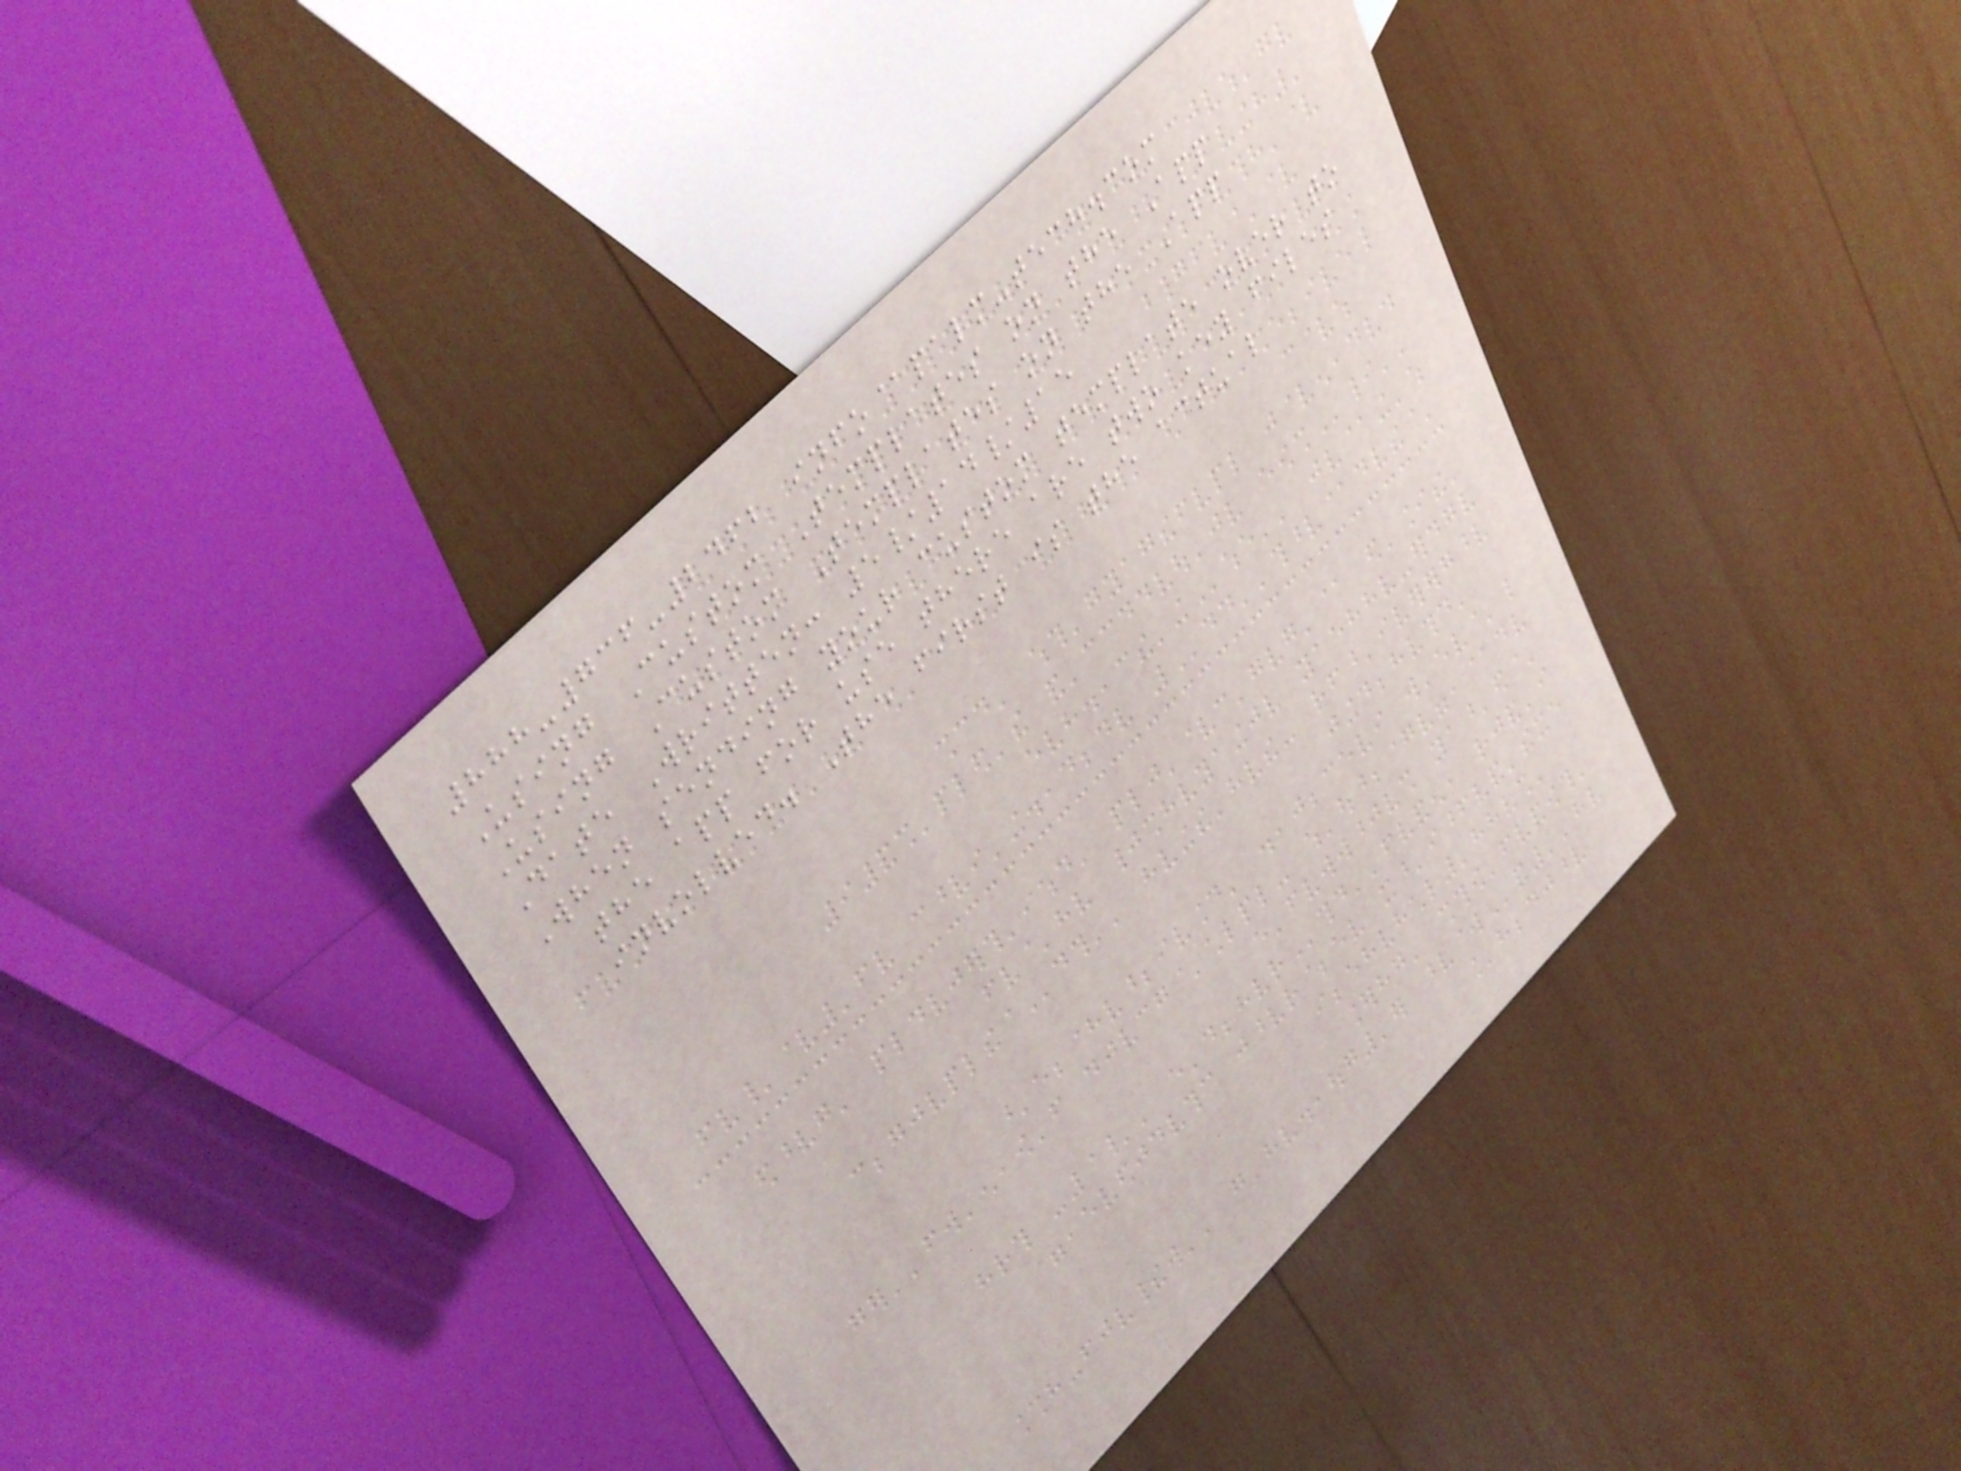888-736-2462 info@palm-tech.com
Using Custom Templates on the App
Using Custom Templates on the App
Date Written: 5/14/15
When sending your custom template over to
the app for use there are two key files
involved. The first is the actual
